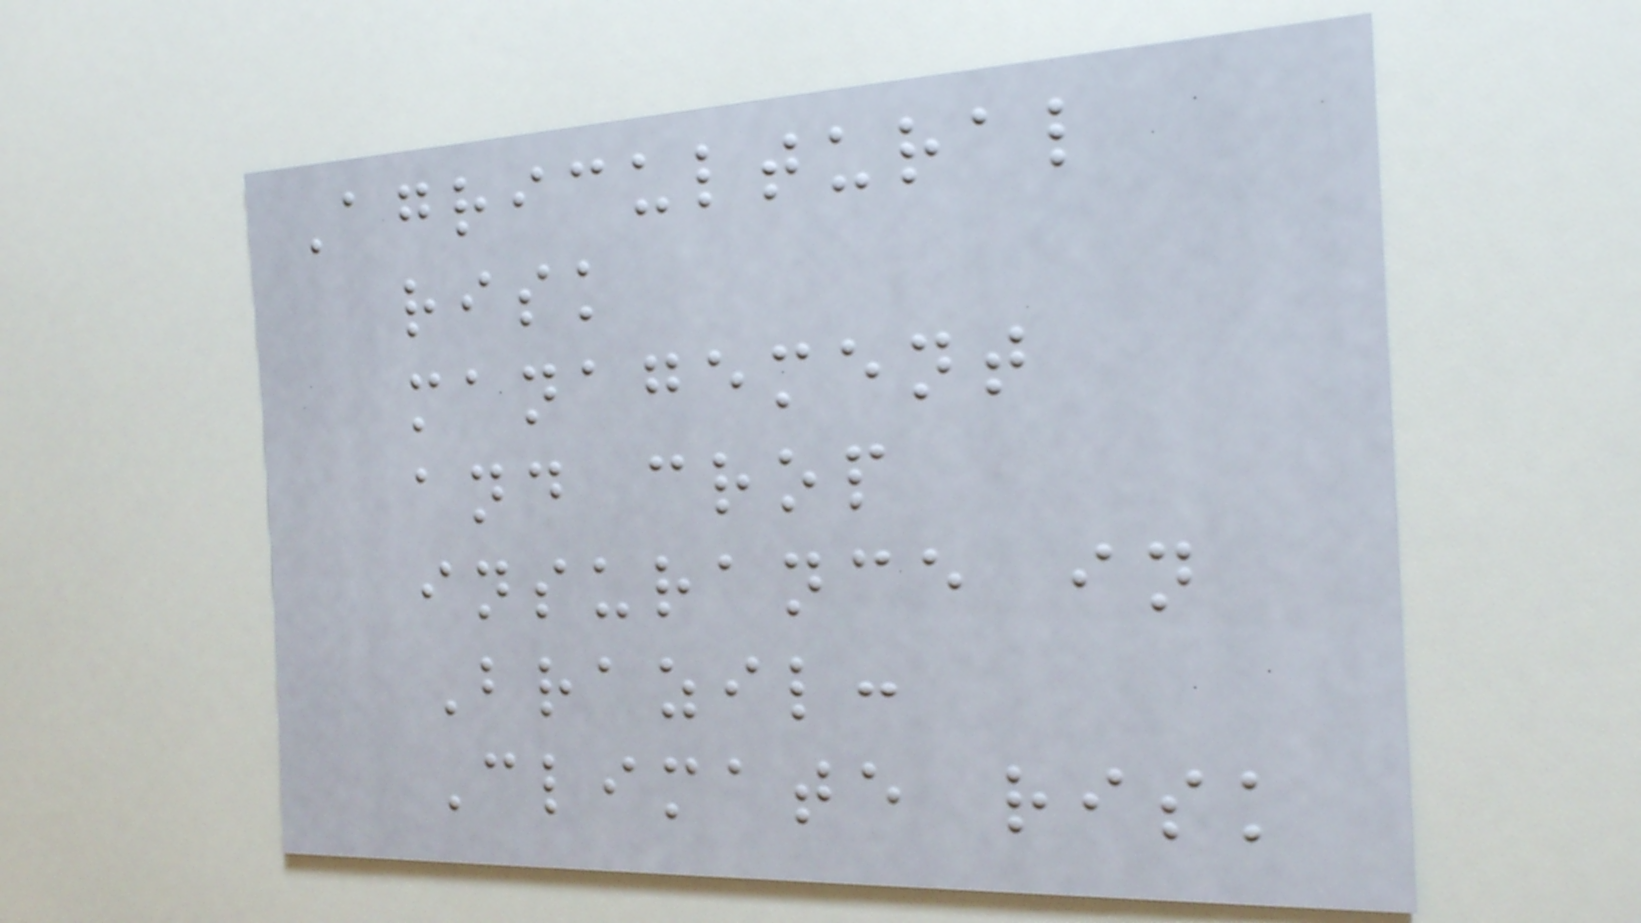Agricultural
risk
management
and crop
insurance in
Brazil:
Climate risk
